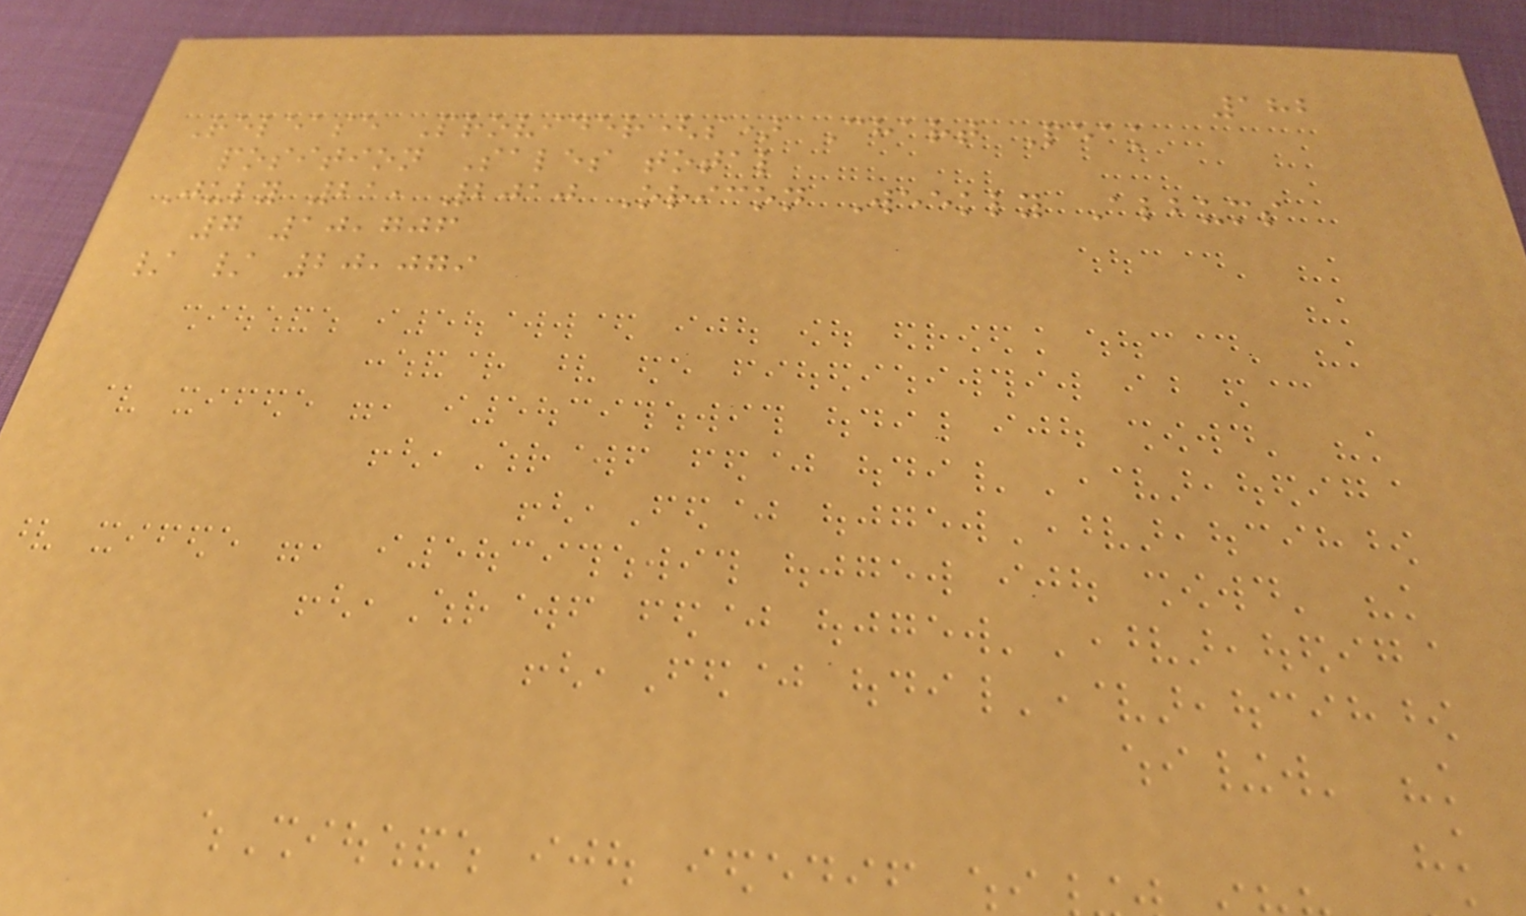182
Release Provider(s) Chart Peak
position Sales total
July 21, 2010 Oricon Weekly Albums
7 10,706
/ / 20,079
